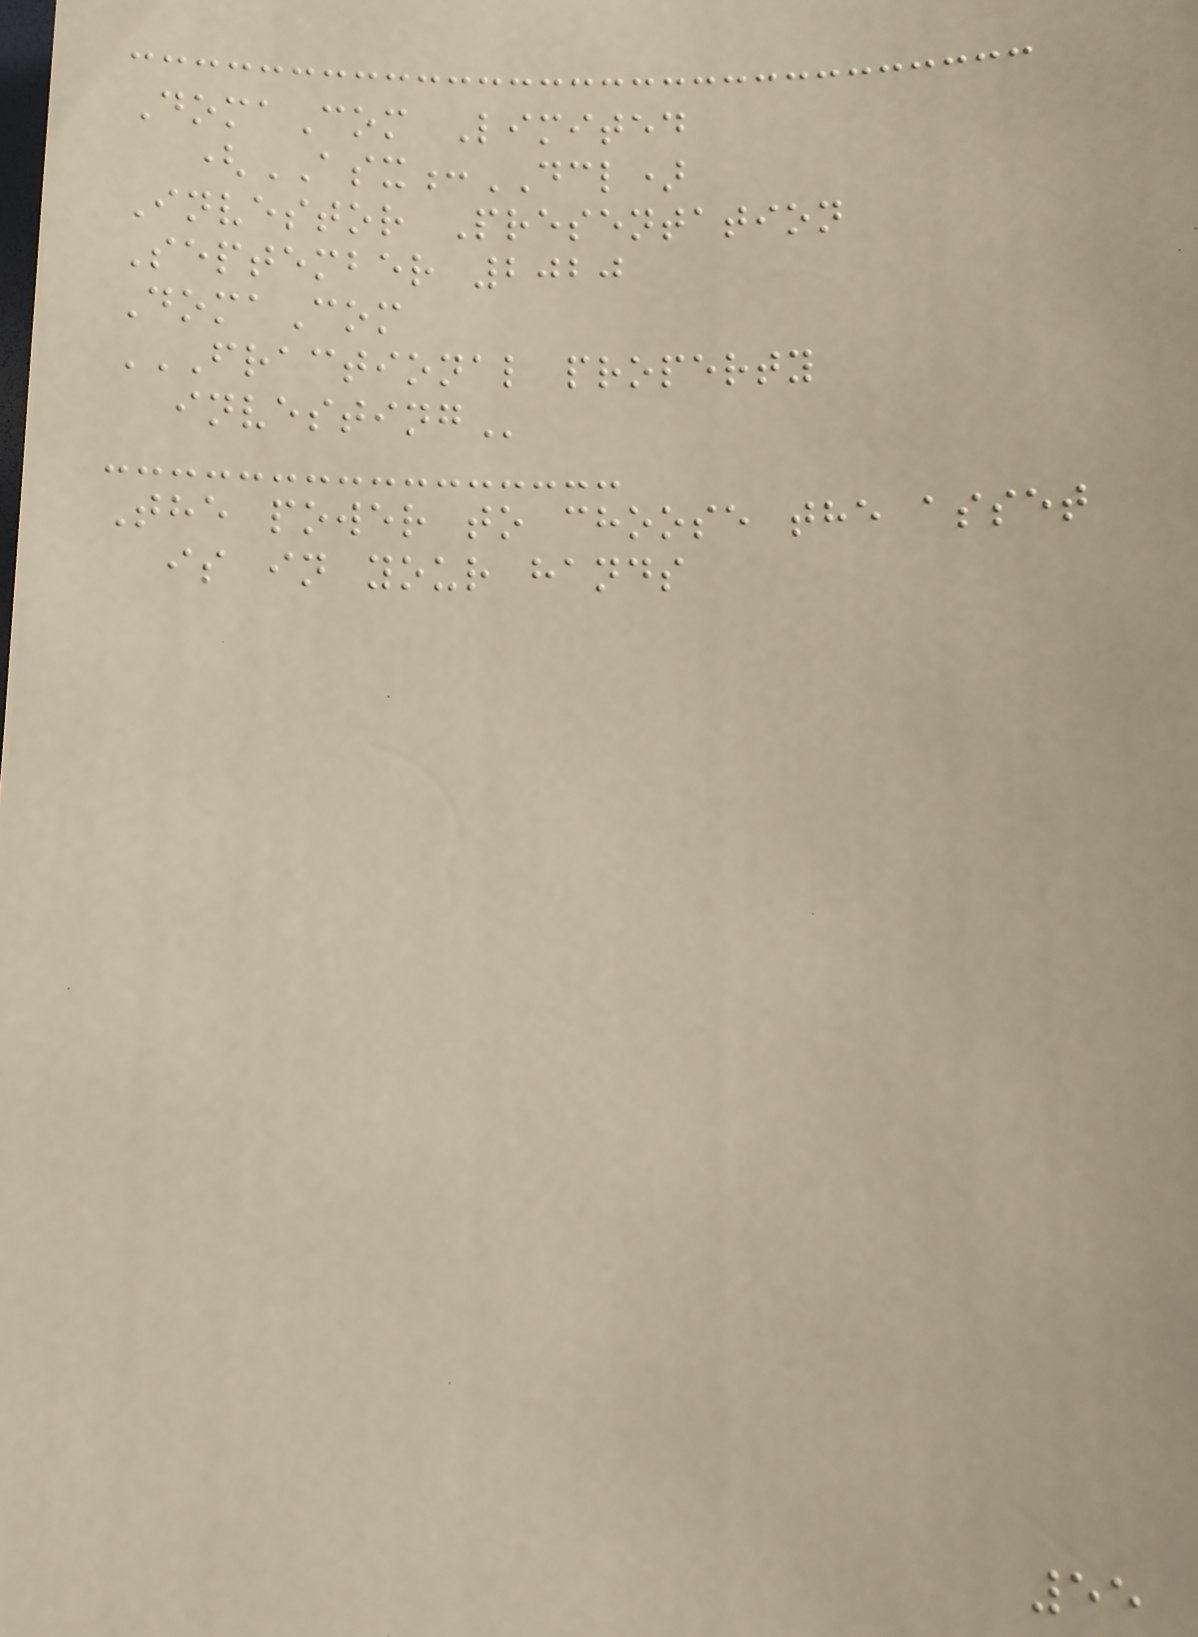DomaCom Limited
(ASX:DCL)
Investor Presentation
September 2020
DomaCom
FRACTIONAL PROPERTY
INVESTING
The power to choose the asset
is in your hands
55
